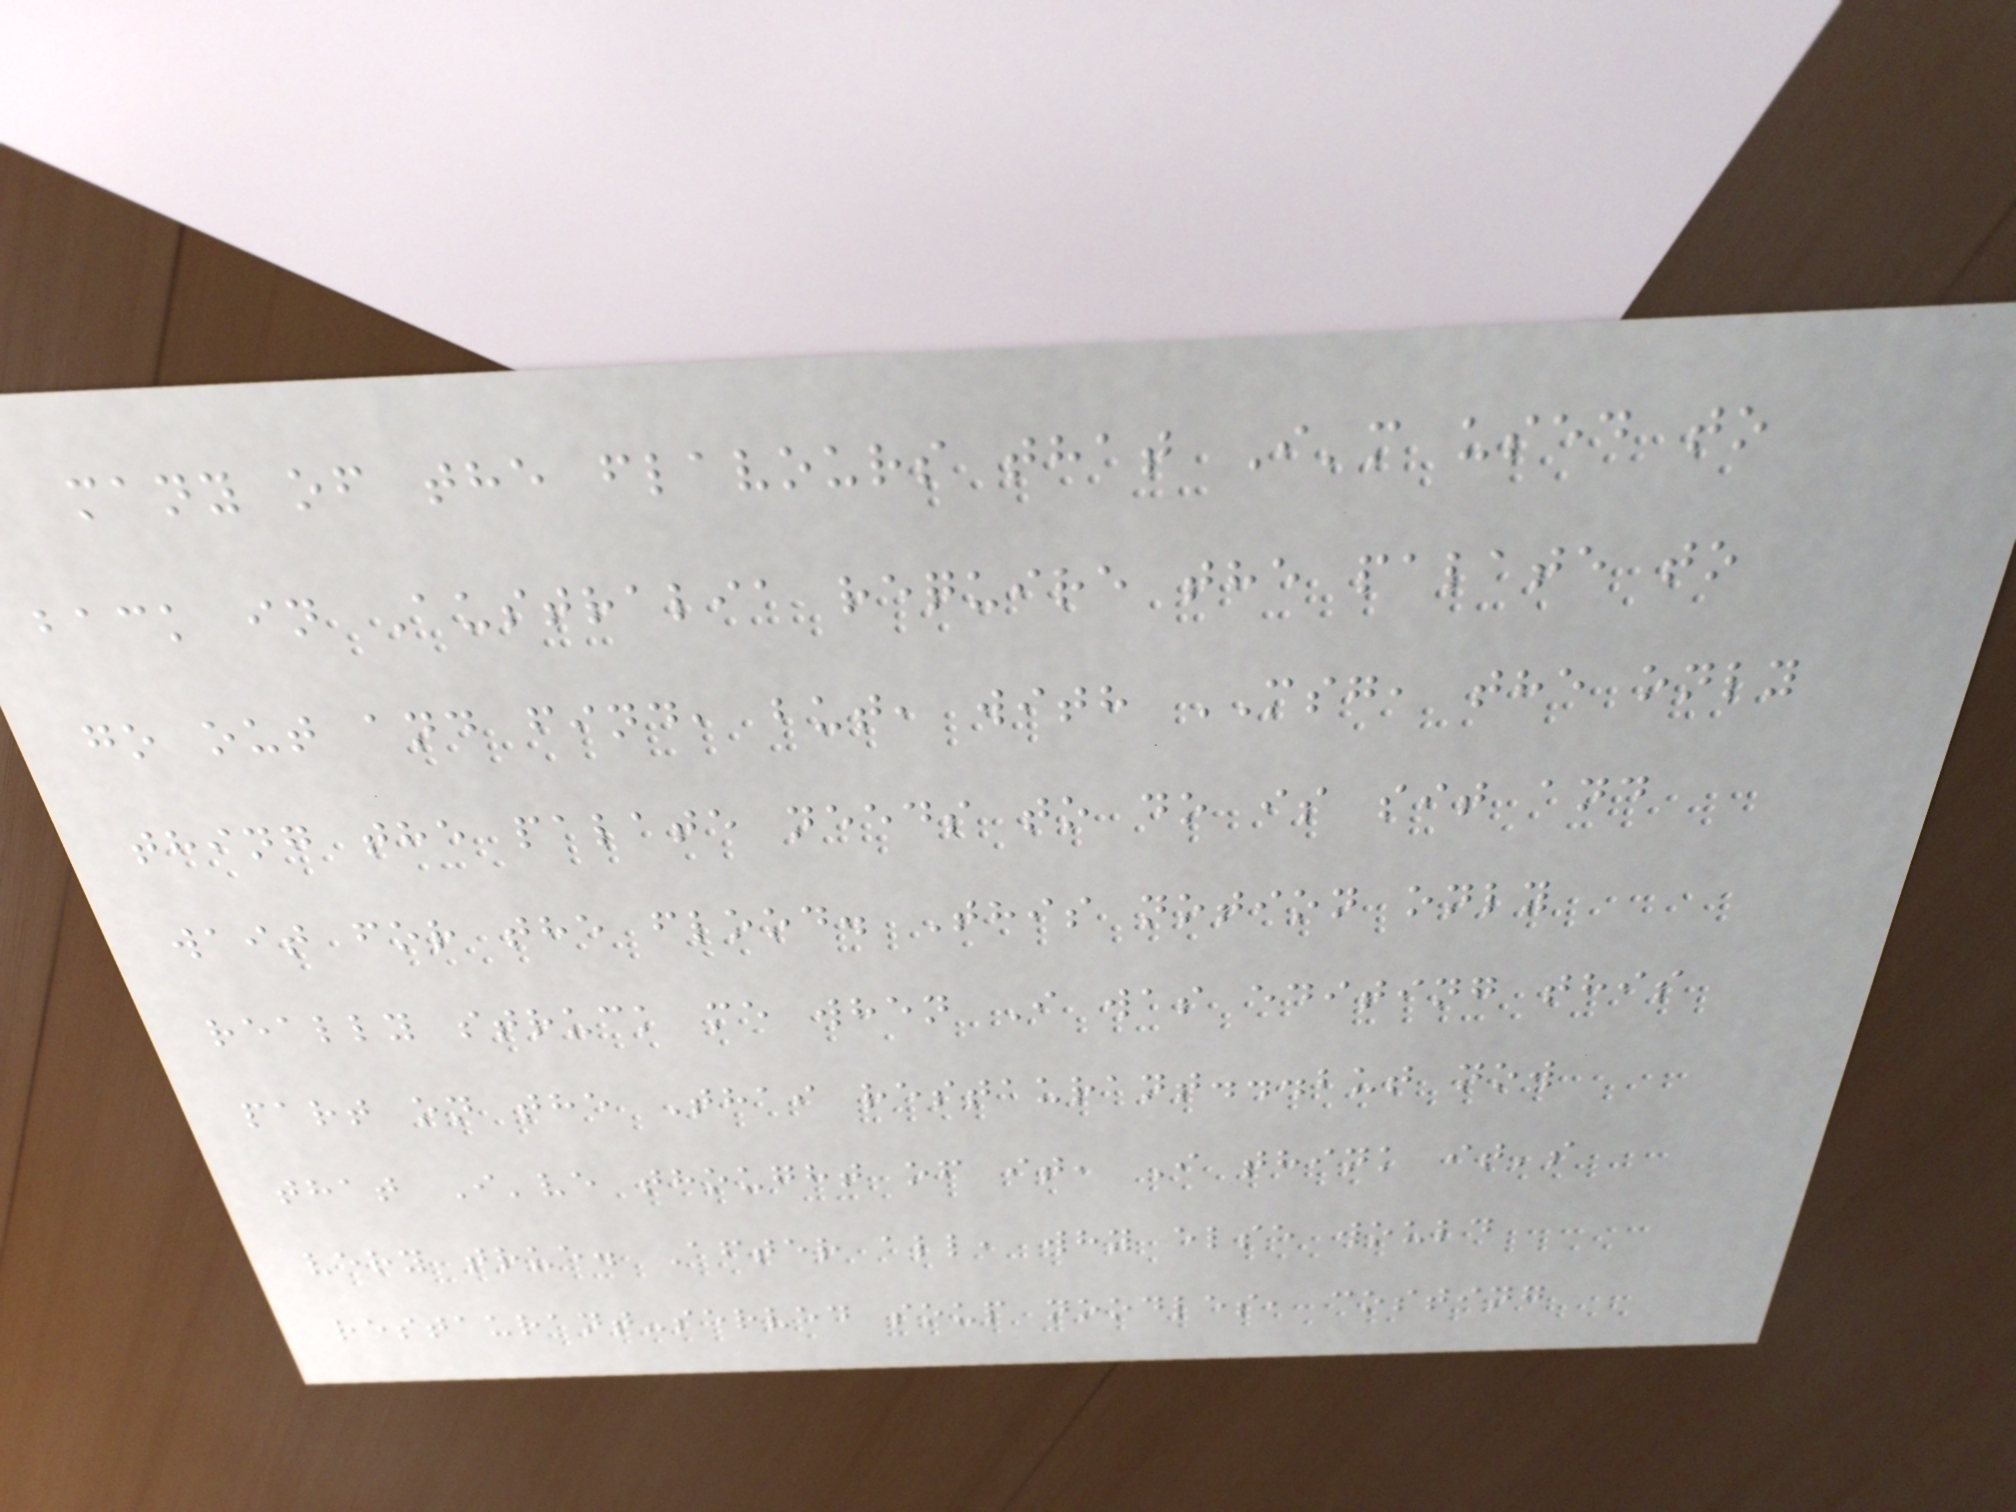many of the flavours that I'm used to
back in Australia require the palate to
go out and find, but, with MSG, the only
thing the palate needs to do is sit and
wait for the flood. This notion only
really struck me when I was editing this
part on the Thai restaurant...but now
that I've thought of it, I think it's
very true. After all, why else would
restaurant-served soup noodles, costing
